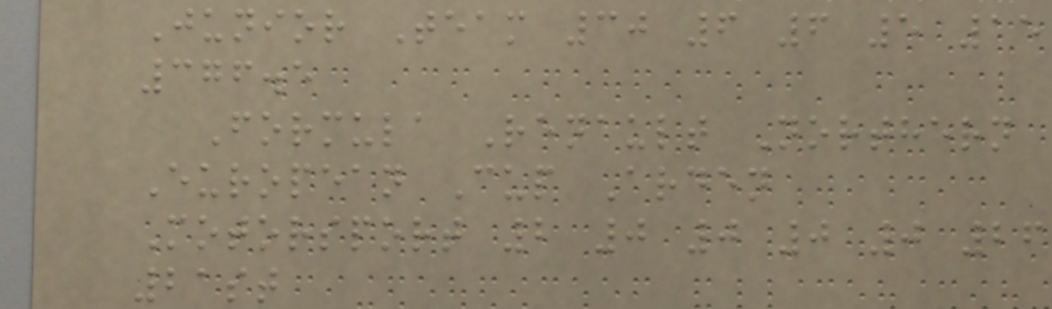Junior Team 30 6 6 5 15
376.5
Formula Renault Northern
European Cup Arden
Motorsport 2 0 0 0 0 26
21st
